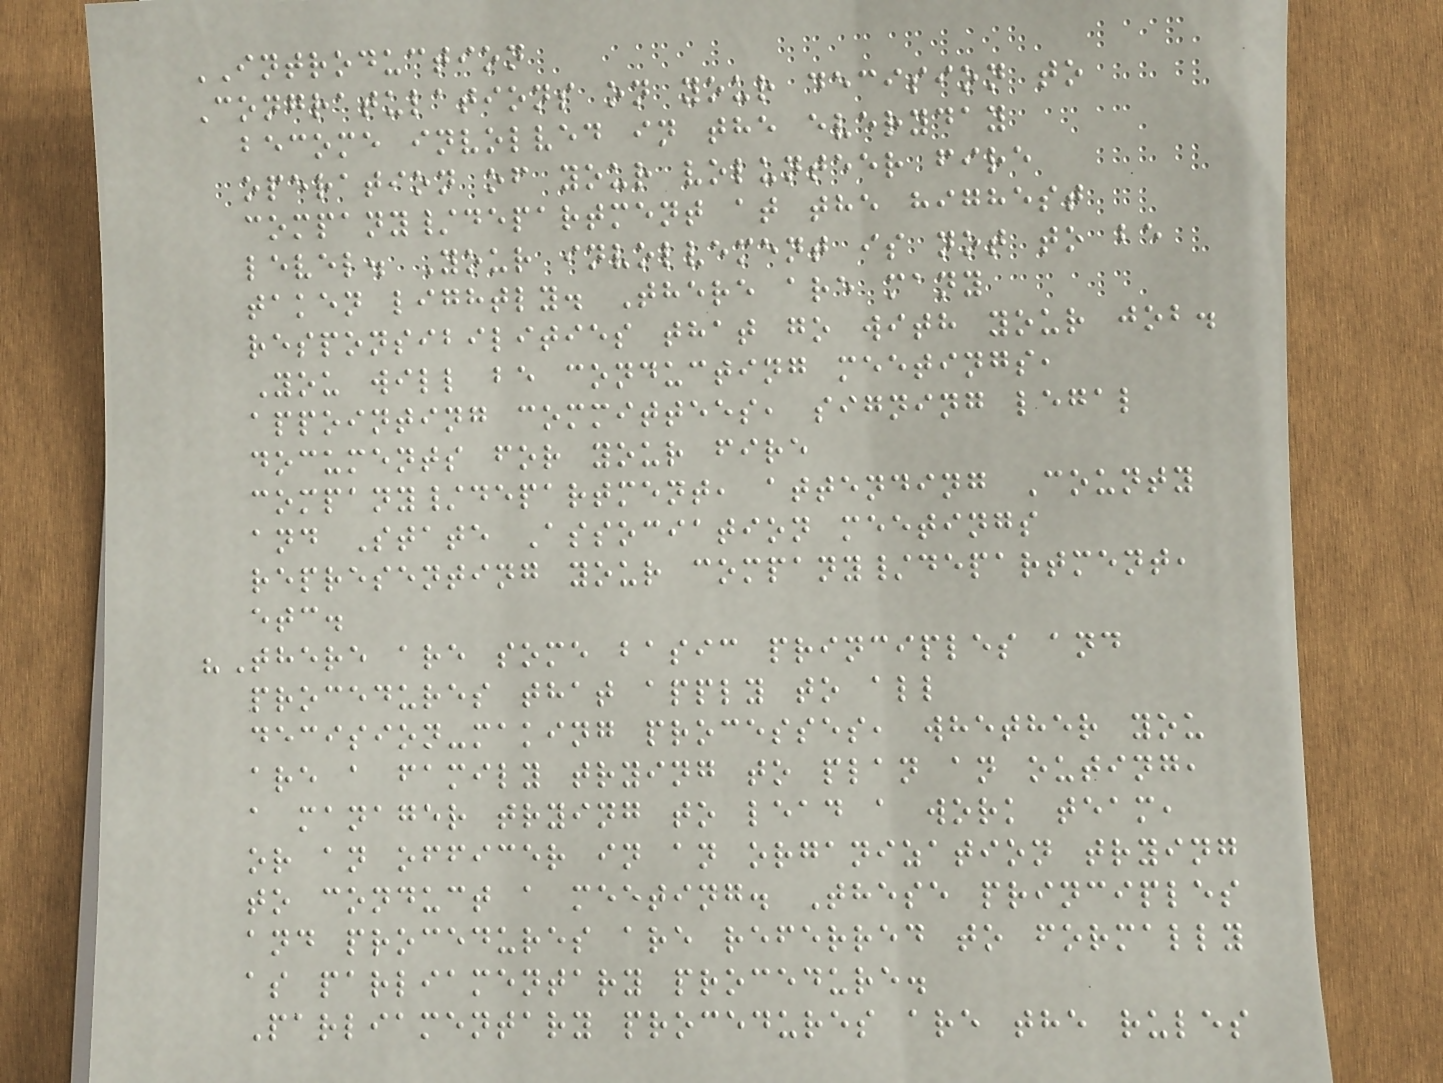INTRODUCTION
Congratulations on your decision to
become involved in the everyday
operation of your volunteer fire
company/department at the highest
level. Your involvement is not to be
taken lightly. There are many
responsibilities that go with your job.
You will be conducting meetings,
appointing committees, signing legal
documents for your fire
company/department, attending County
and State Association meetings
representing your company/department,
etc.
"There are some basic principles and
procedures that apply to all
decision-making processes, whether you
are a family trying to plan an outing,
a manager trying to lead a work team,
or an officer in an organization trying
to conduct a meeting. These principles
and procedures are referred to formally
as parliamentary procedure.
Parliamentary procedures are the rules
